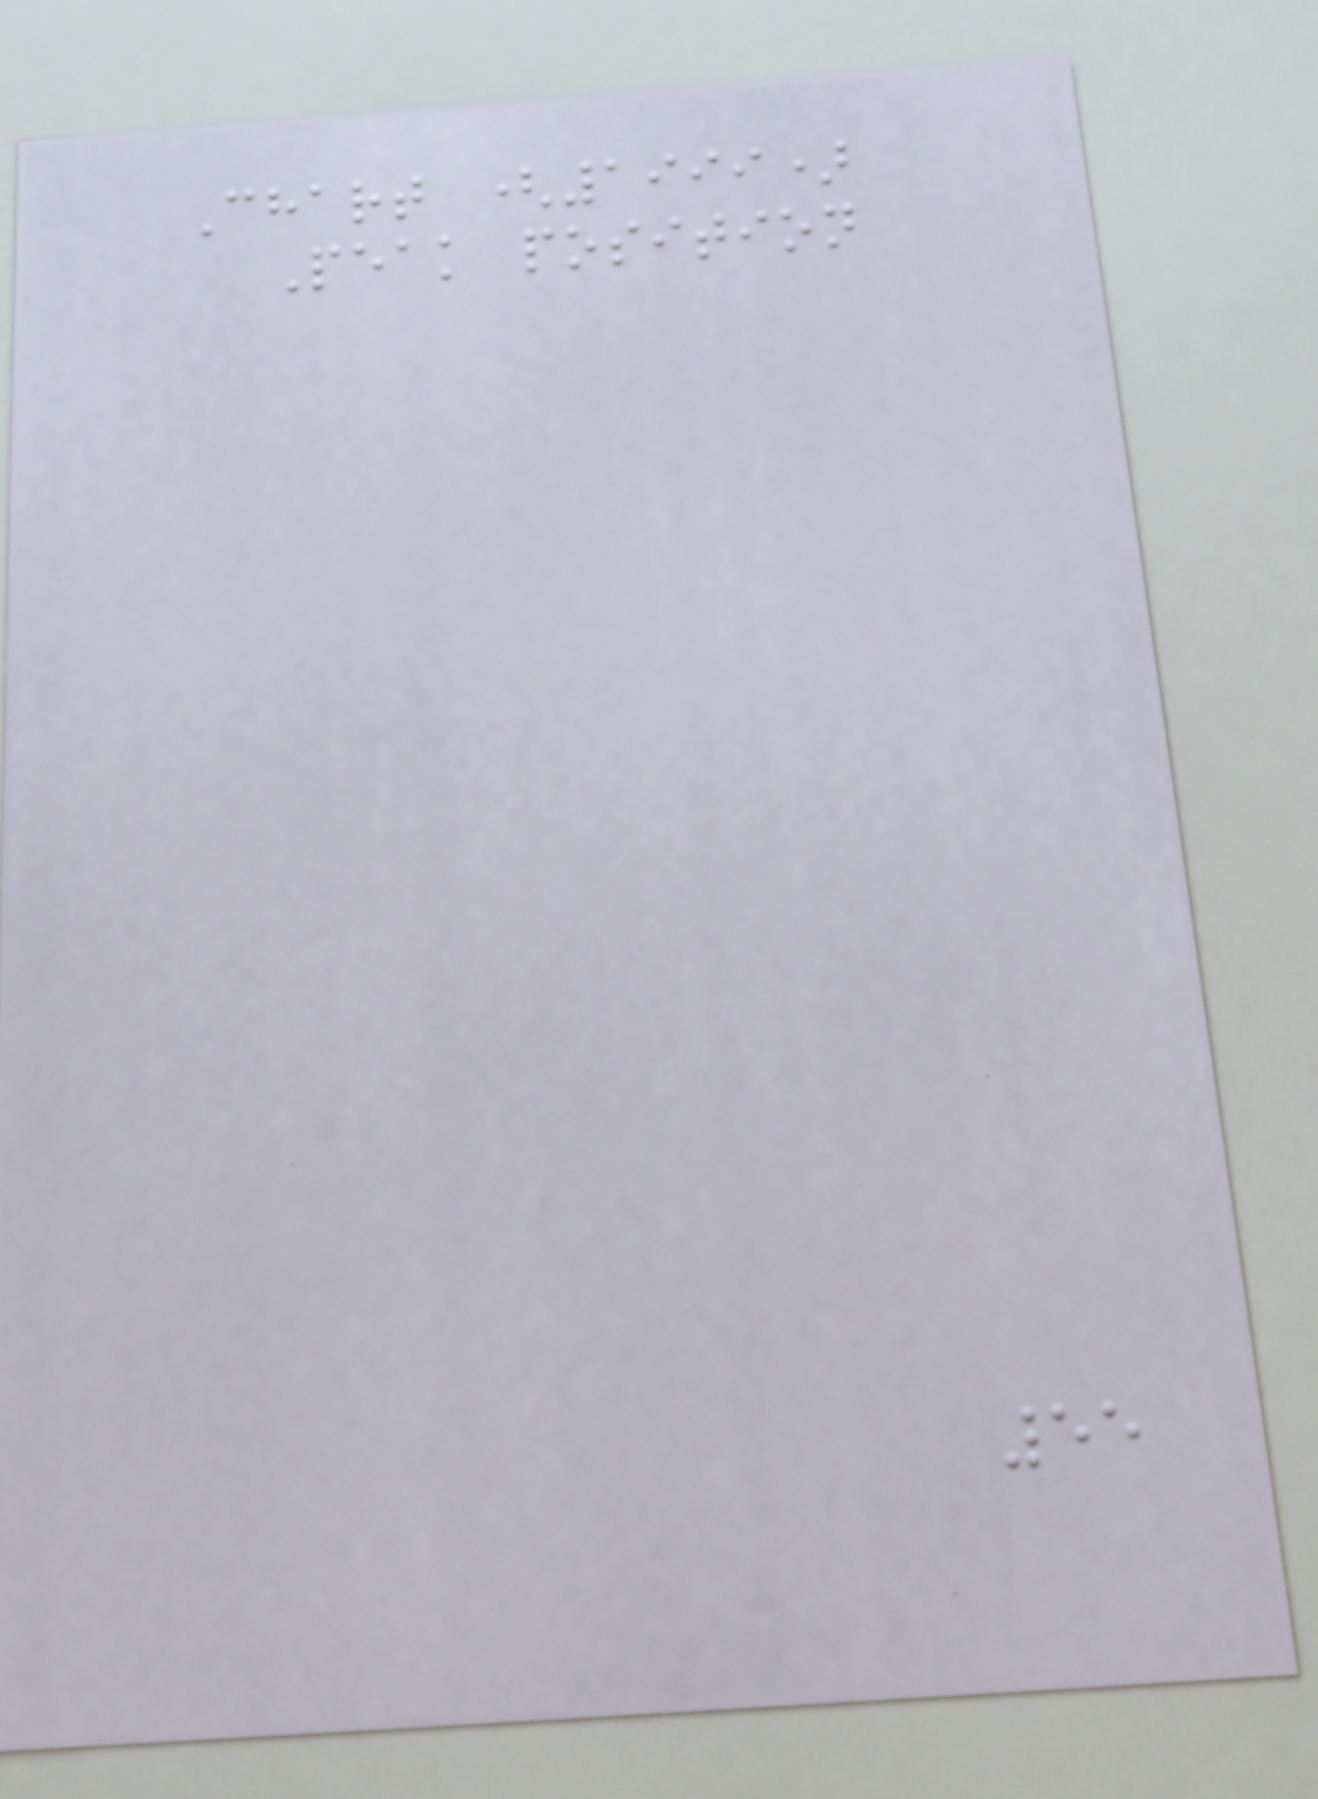Chart (1999)
Peak position
55
